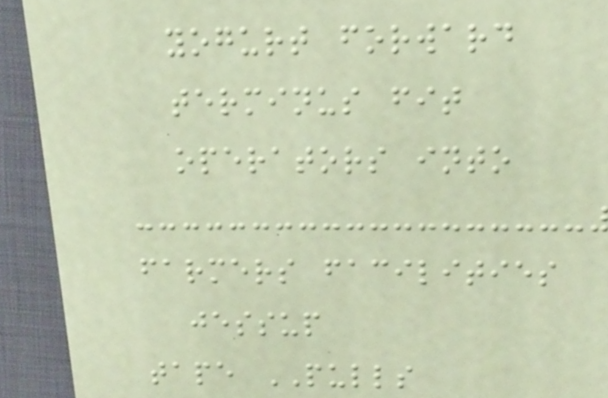yogurt forward
terminus fit
operators into
farmers facilities
jessup
tape PULLS
